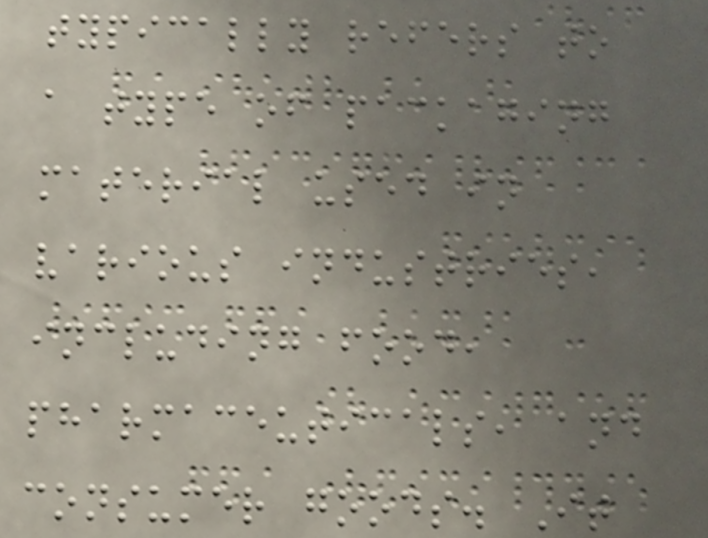typically refers to
a type of packaging
material used in
various industries,
including food,
pharmaceuticals, and
consumer goods. It
